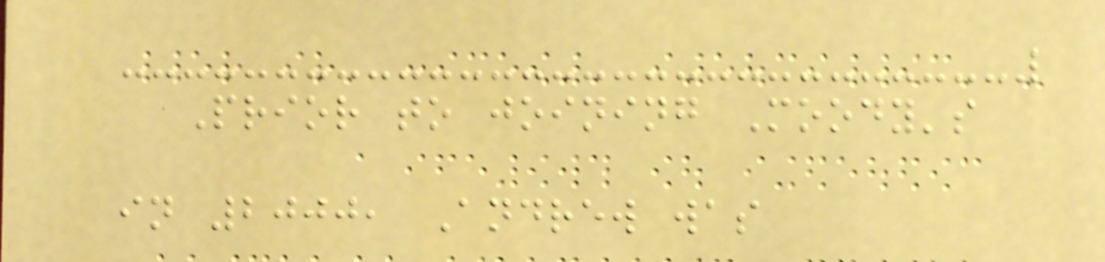Prior to joining Moody's
in 2000, Andrew was
